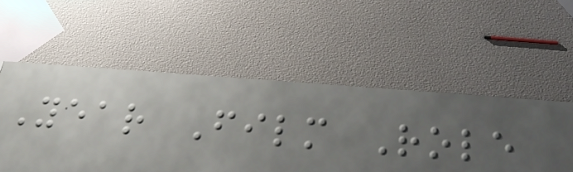Year Film Role
